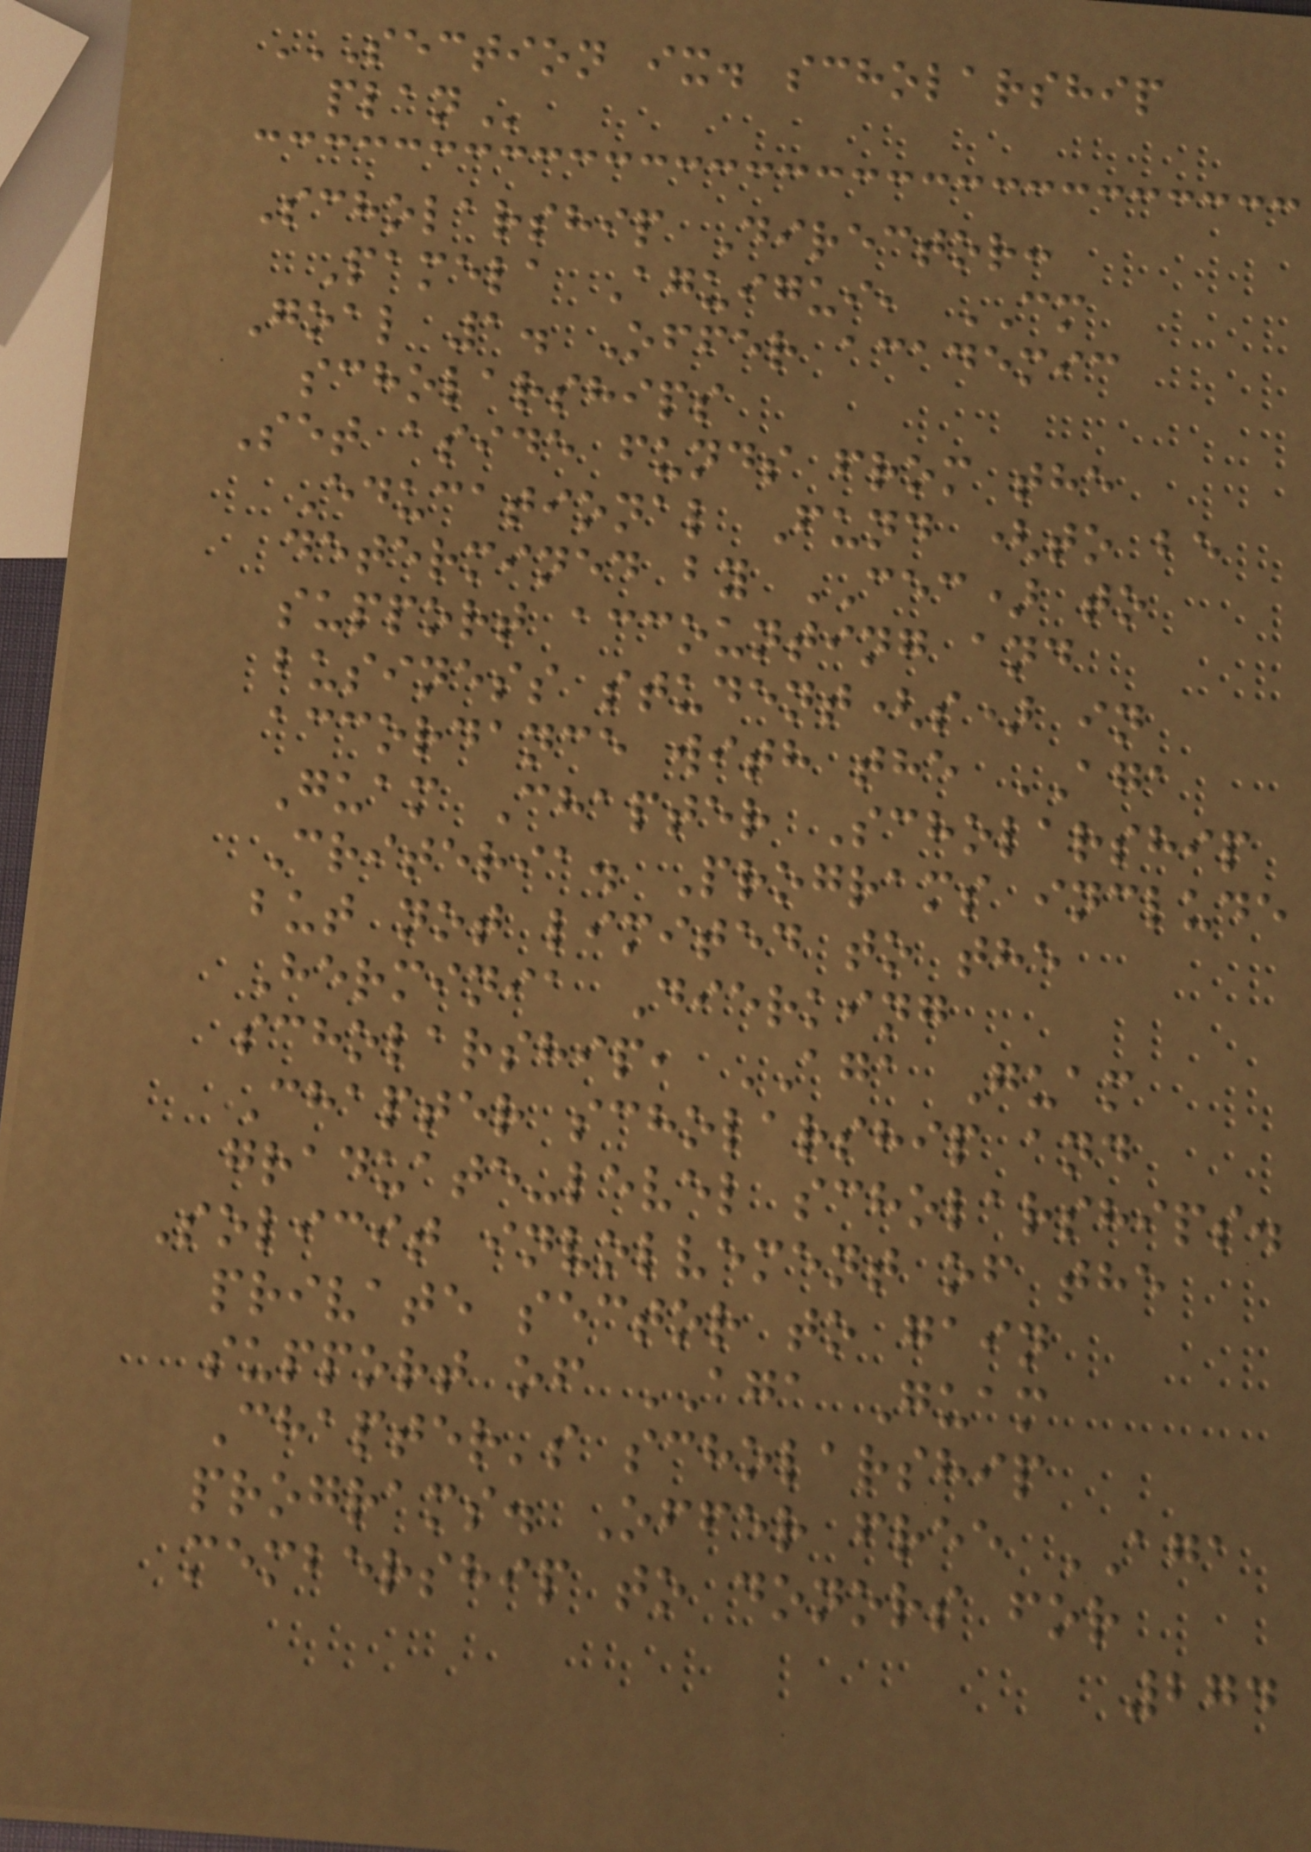SECTION IX. SCHOLARSHIP
PLAN
Scholarship Director:
Pamela Aguigui, CM
Goal 1. Offer academic
scholarships
Set aside funds from the
Educational Fund (to be
determined by CEC) to
support accounting and
business student(s) in
accordance with the AGA
Guam Chapter Scholarship
Criteria. Programs include
but not limited to the
Herminia Dierking
scholarship, AGA Guam
Chapter scholarship and
graduate-level scholarships.
Solicit involvement of the
private sector to gain
support of AGA Guam
Chapter's scholarship
programs. Offer free AGA
membership to donors for
274
